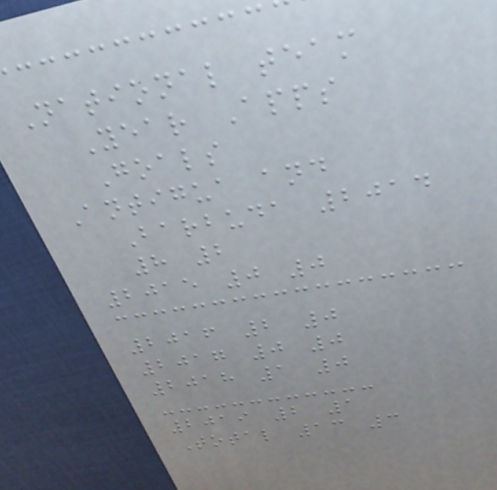National team
Year Apps
Goals
Antigua and
Barbuda 2014
8 2
2015 0 0
2016 2 0
2017 0 0
2018 1 0
2019 2 1
Total 13 3
